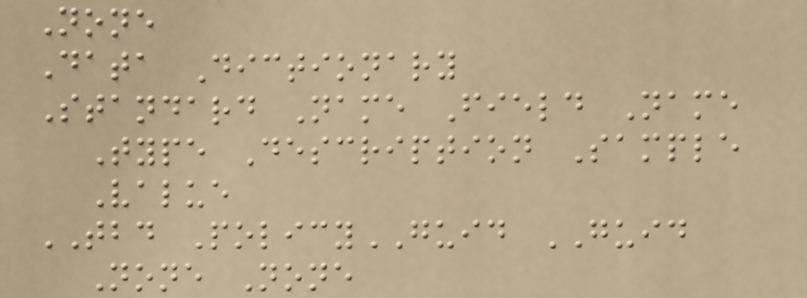None
Data Dictionary
Standard Name Field Name
Type Description Sample
Value
TBD PolicyGUID GUID
None None
